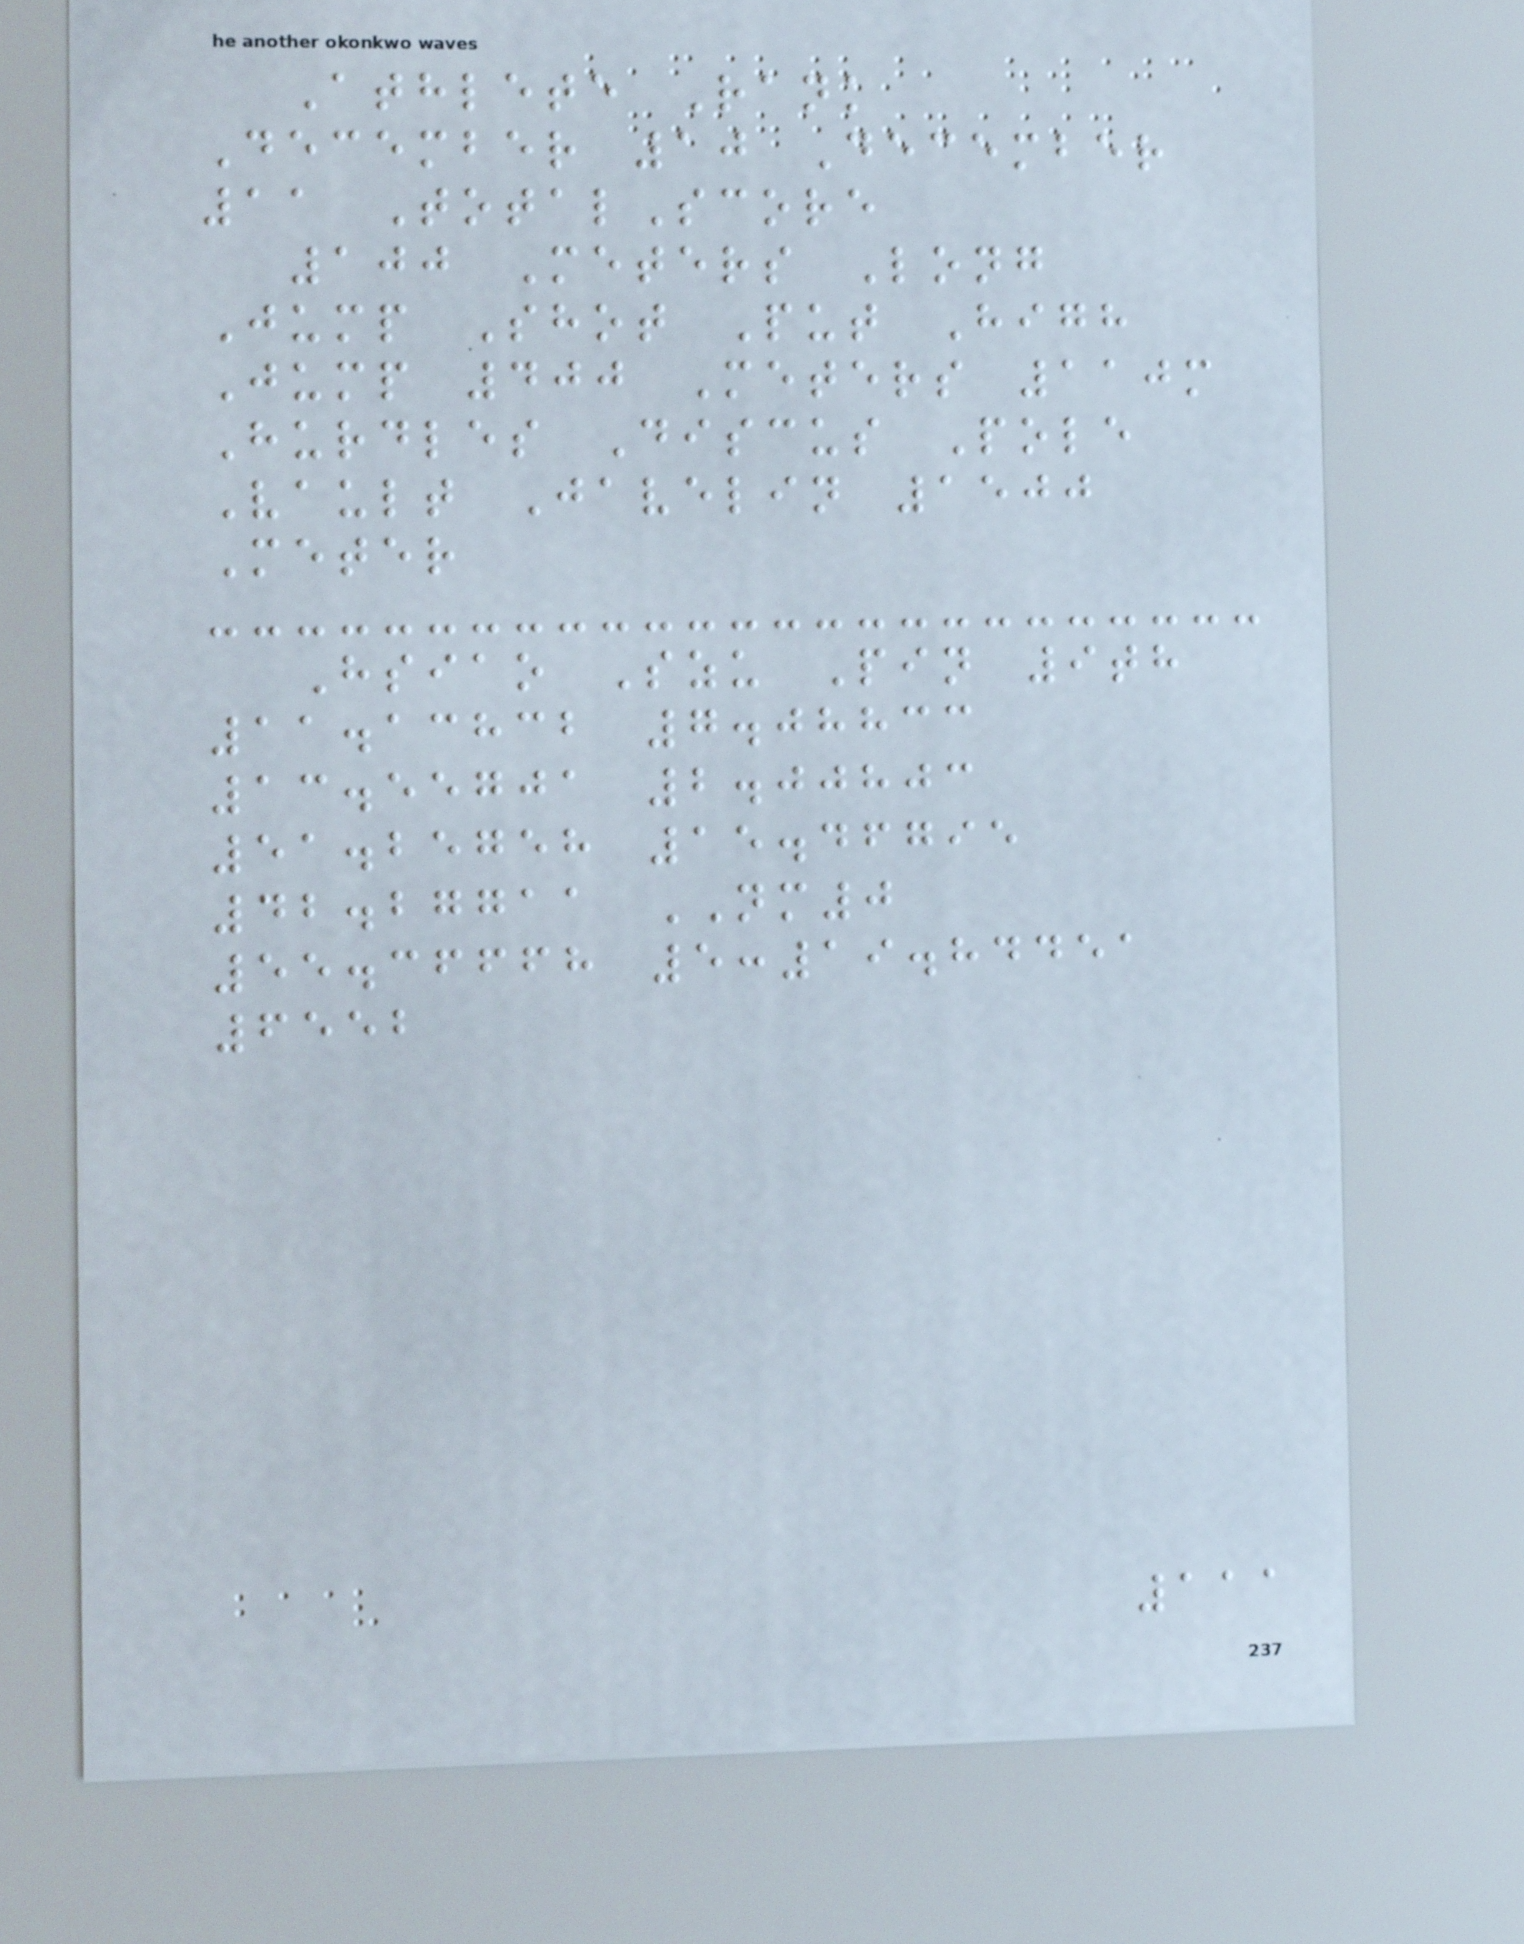Athlete Rank
December 10 December
11 TotalScore
100 Meters Long
Jump Shot Put High
Jump 400 Meters 110m
Hurdles Discus Pole
Vault Javelin 1500
Meter
Hsiao Szu Pin 9th
11.13832 7.08833
13.55701 2.00803
51.25758 15.46795
42.27711 NM0
55.36668 5:19.84451
6552
111
